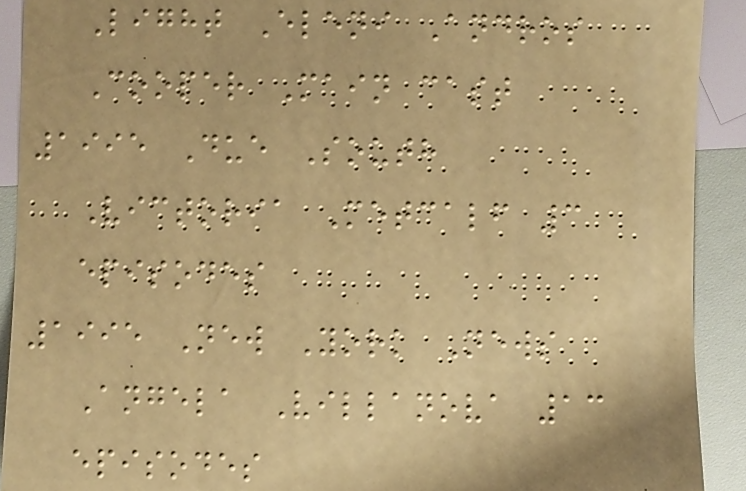Light Eleni Andros
Cooper Main cast
1995 Due South
Victoria Metcalf 3
episodes
1995 New York News
Angela Villanova 13
episodes
